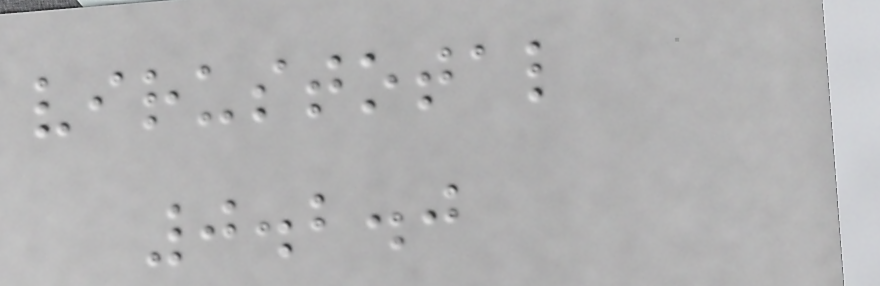virustotal
0.2.0
